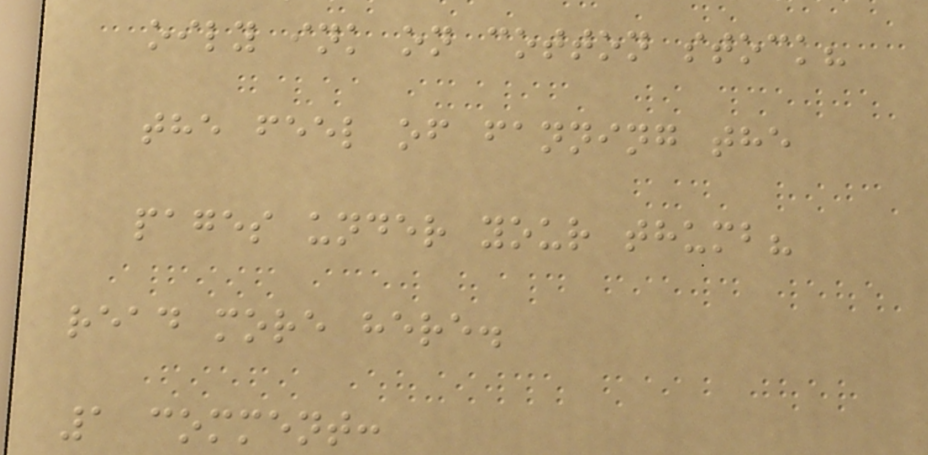oily ink on cotton stock?
the feel of fanning the
pages under your thumb?
read more here.
1 comment:
